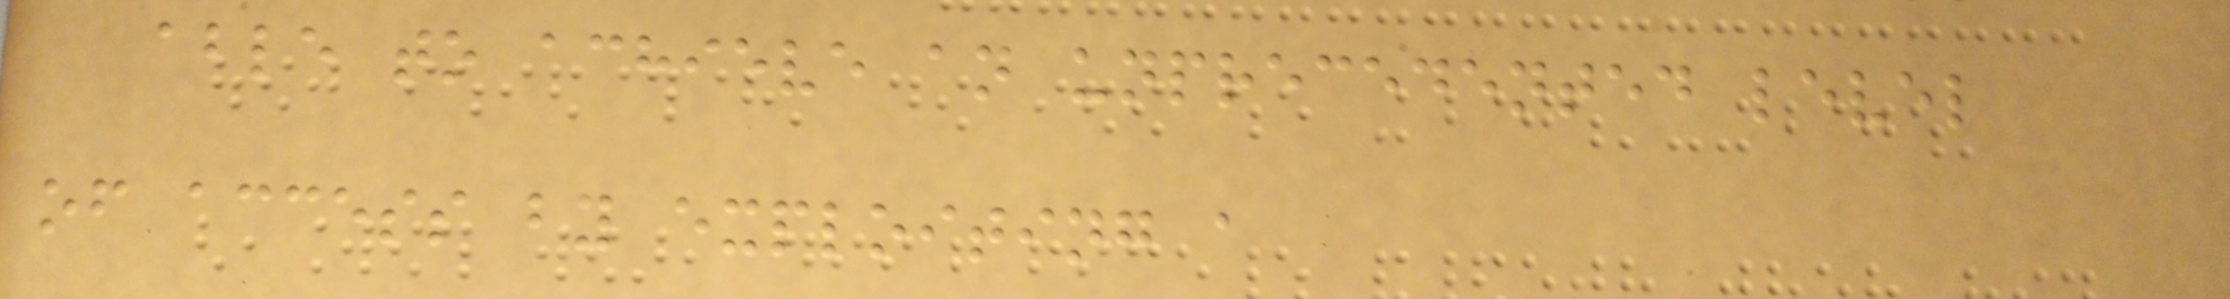able to achieve an unprecedented level
of access by exploiting a
